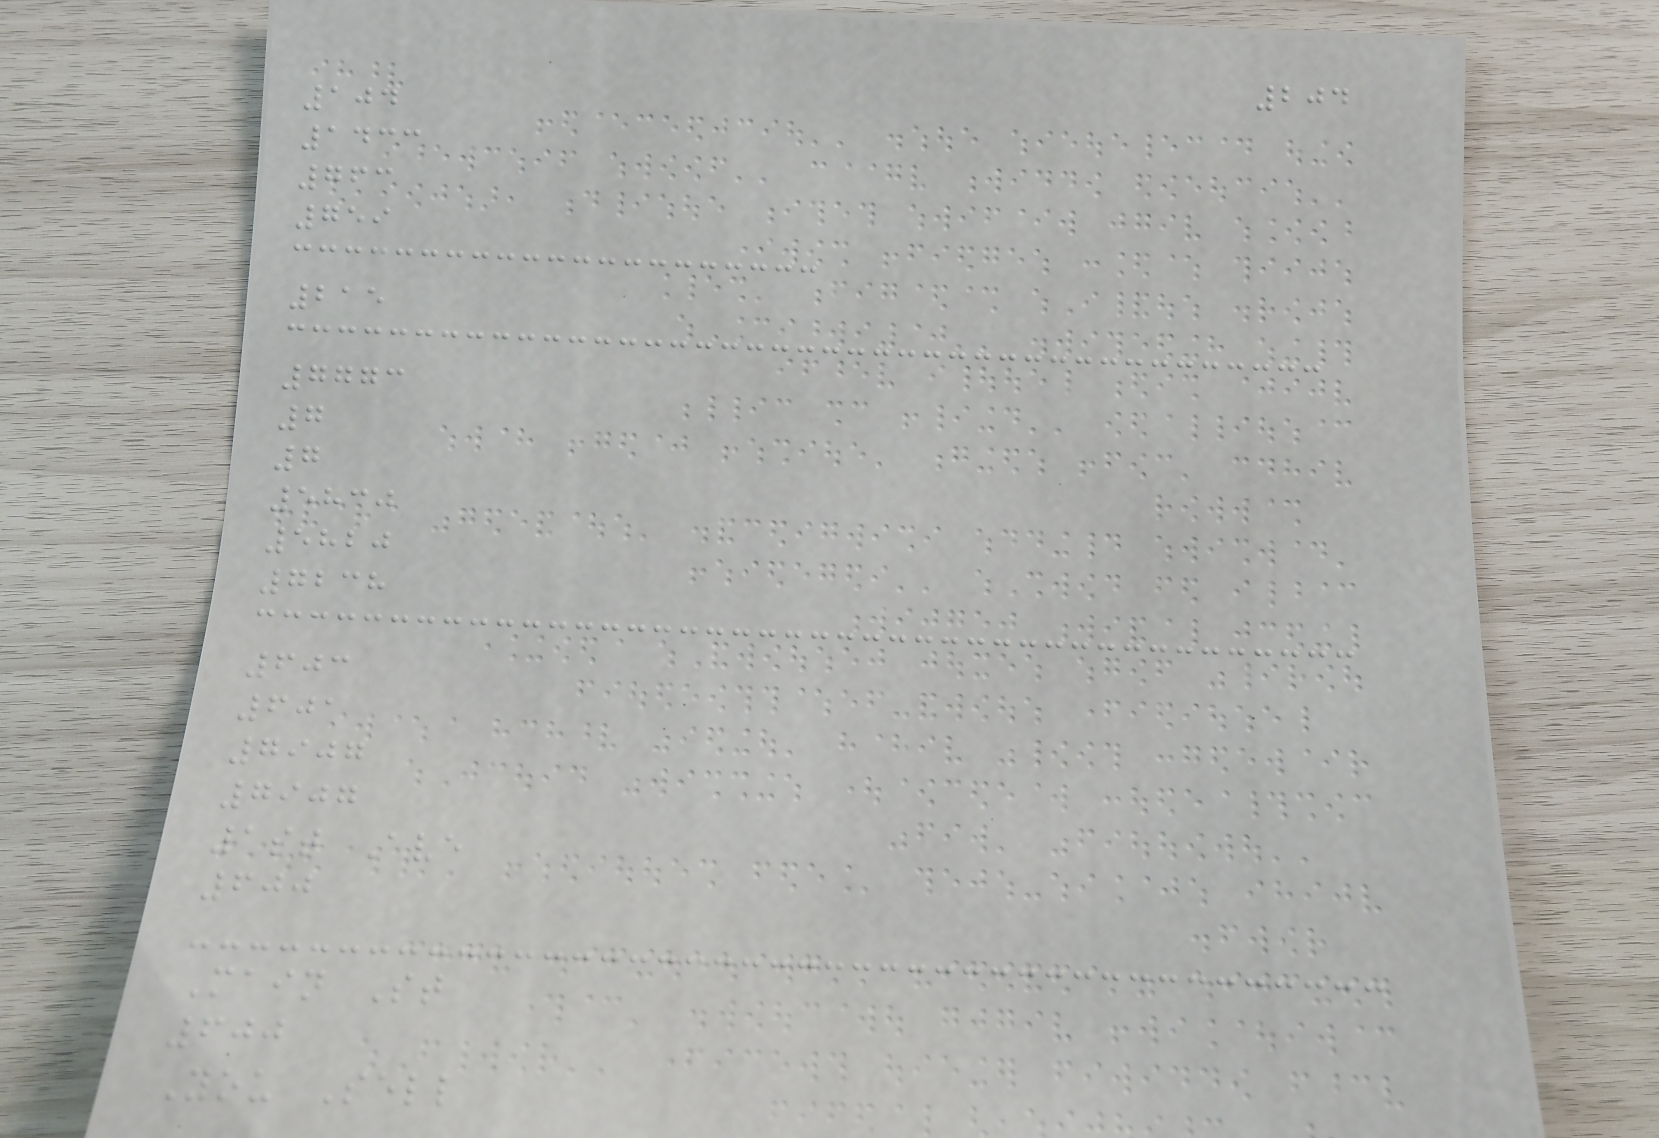204
104
1433
763
759
215
7773
7
7
5830
5820
7238
603
601
7907
7907
1st Ave
600
Main St
600
You Sell
